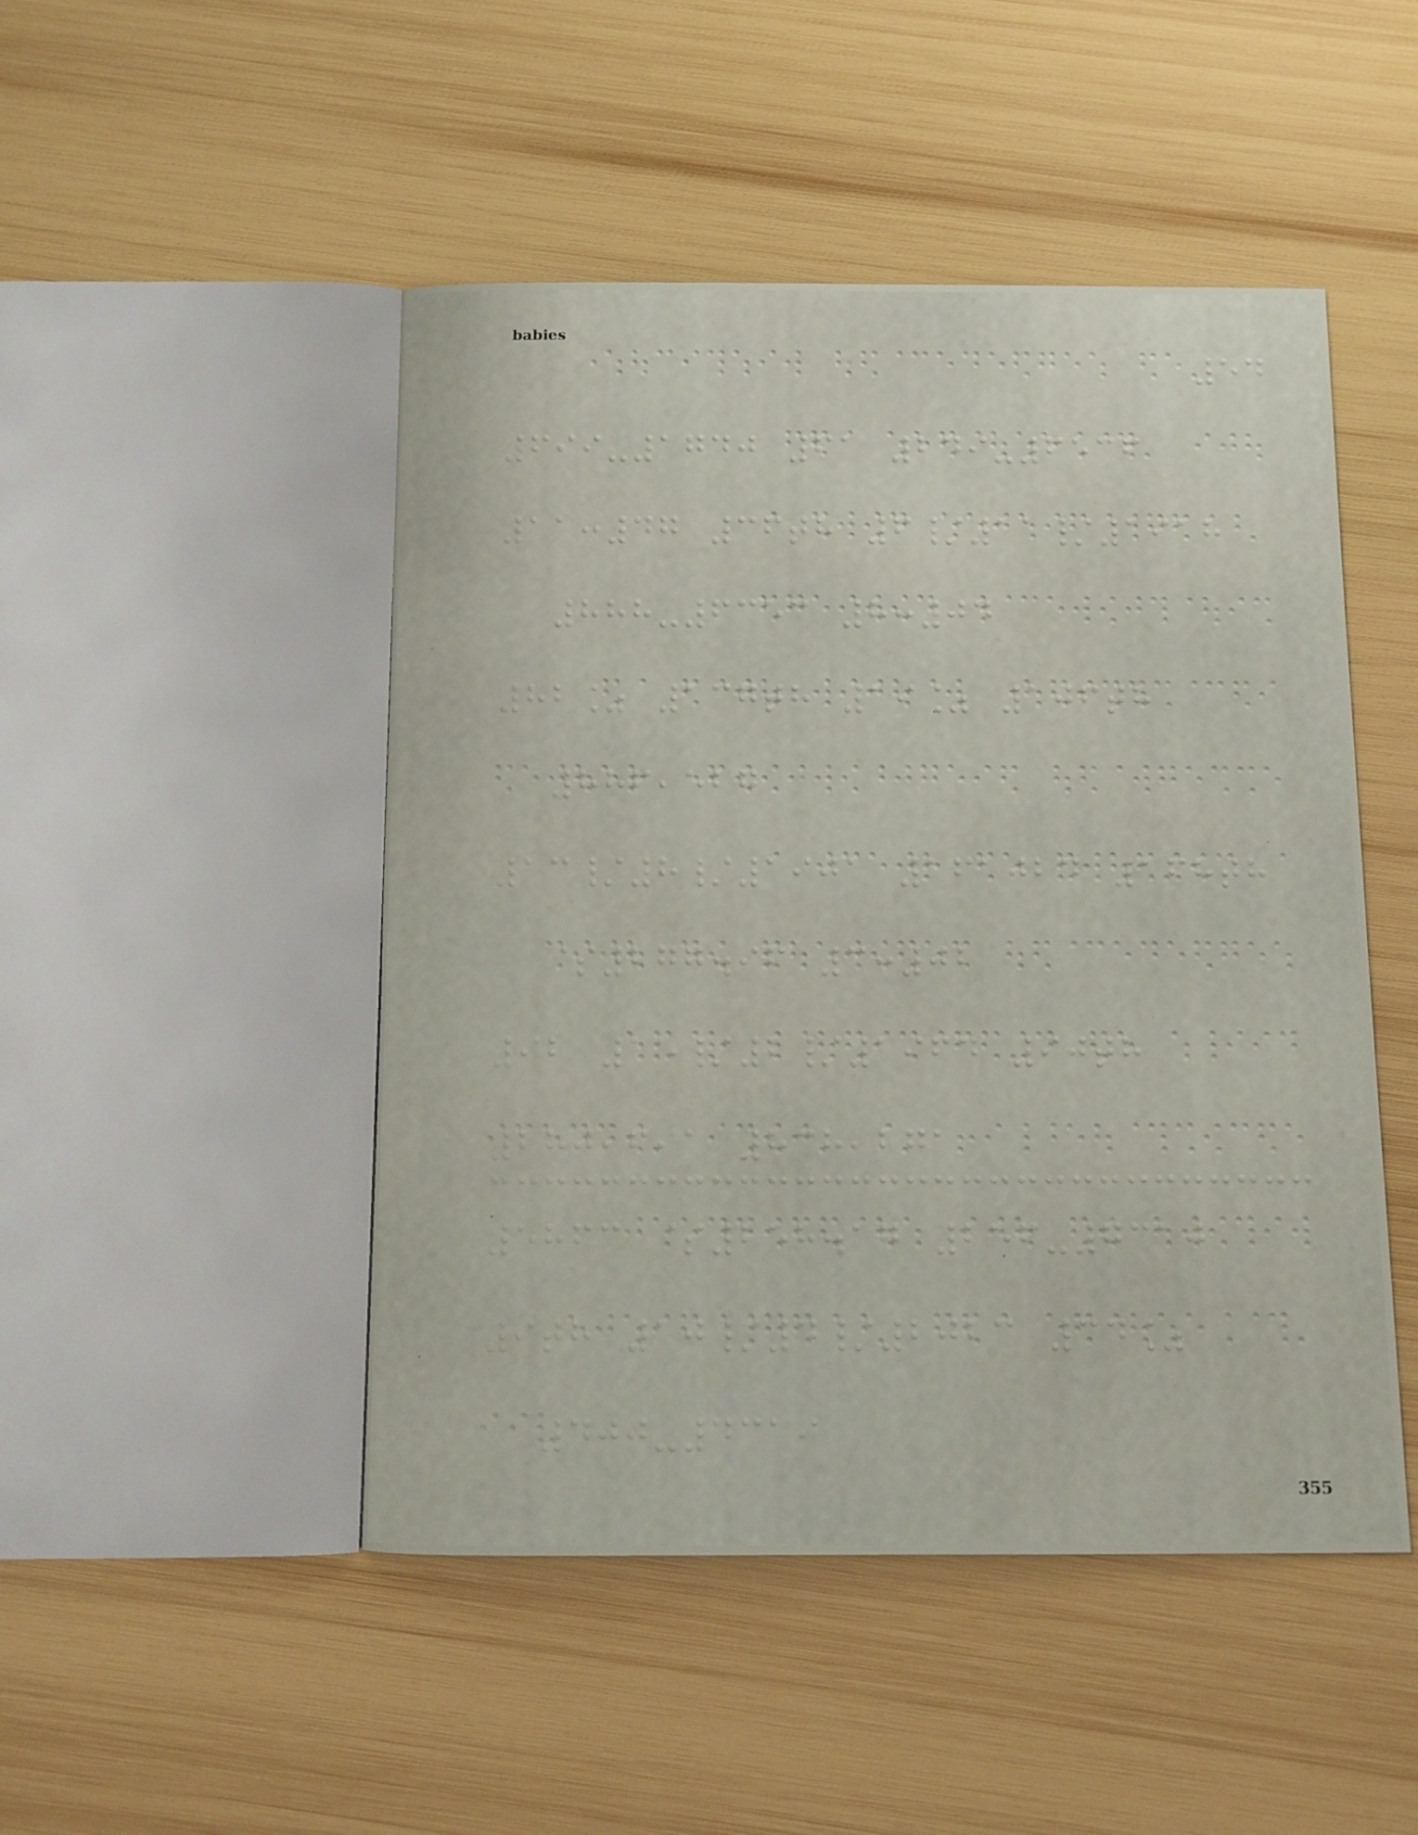54
699-1740 61 249-6536
11:47 36th 6/11/1918
888-6353 8:04
82% 137th 19% 106th
886,527
13/8/1901 161024 168th
$277.96 3:02
92 15/2/1964 90th
280,691 838,271
5863 $258.17 256-7310
9th 10/4/2023 34%
400-4319
